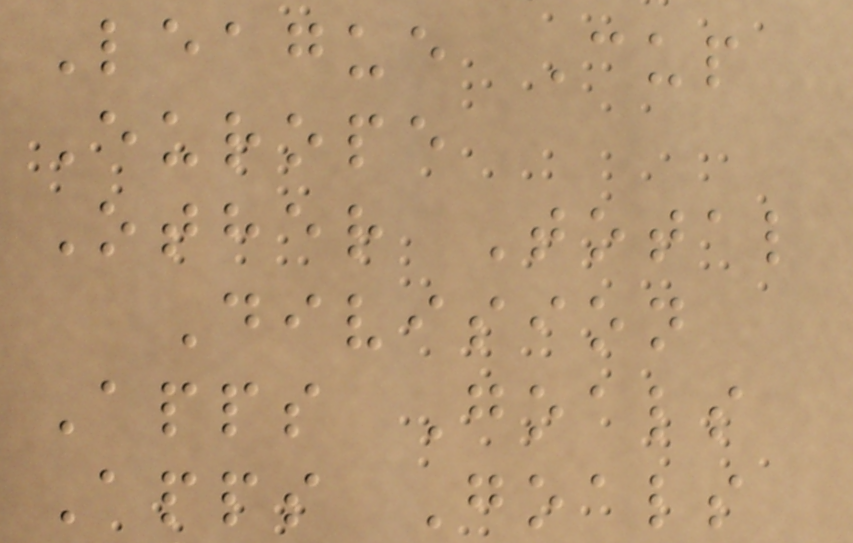League Cup
Europe
Other Total
Division
Apps Goals
Apps Goals
